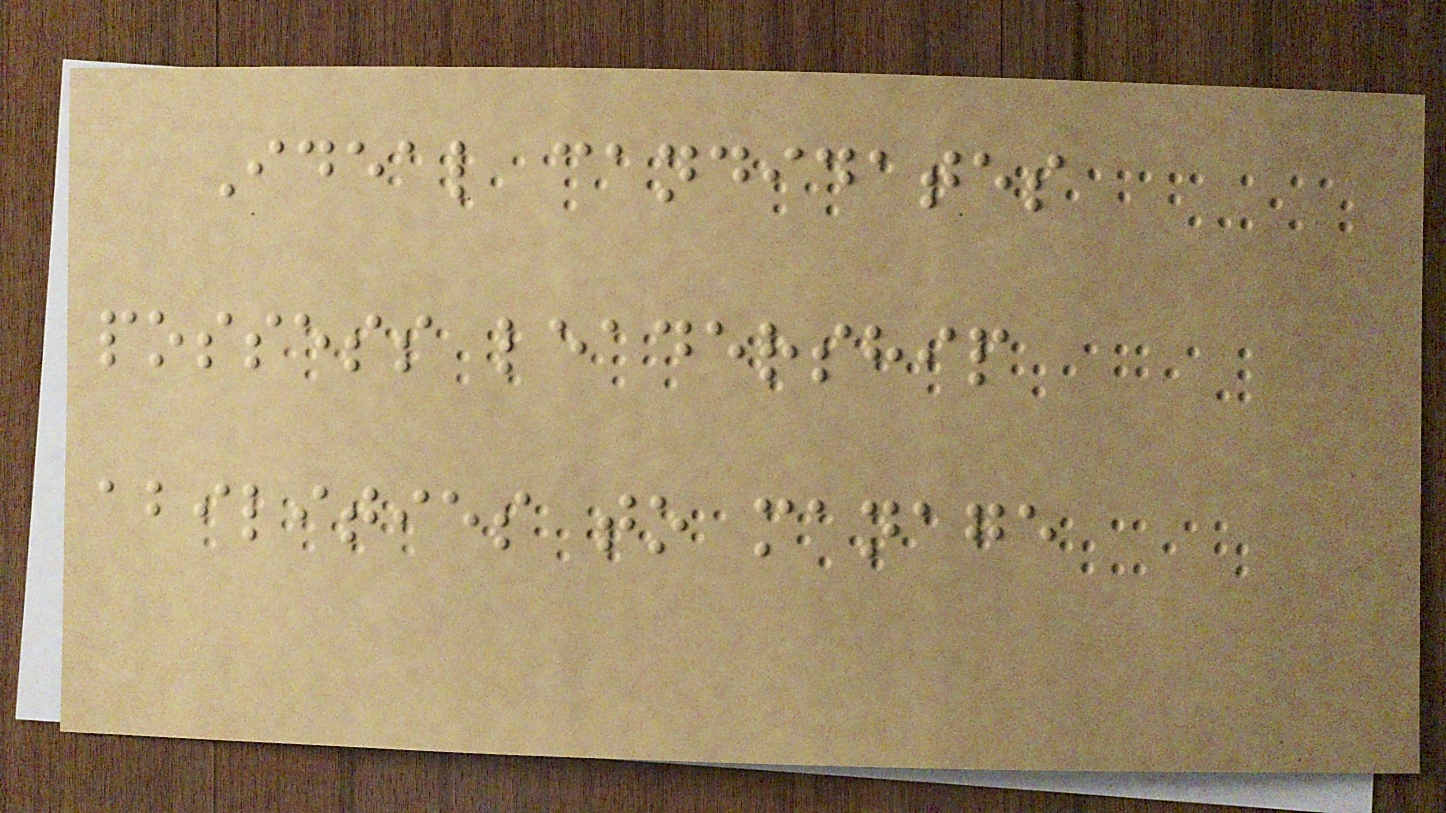Ideal candidates
possess leadership
abilities to manage
